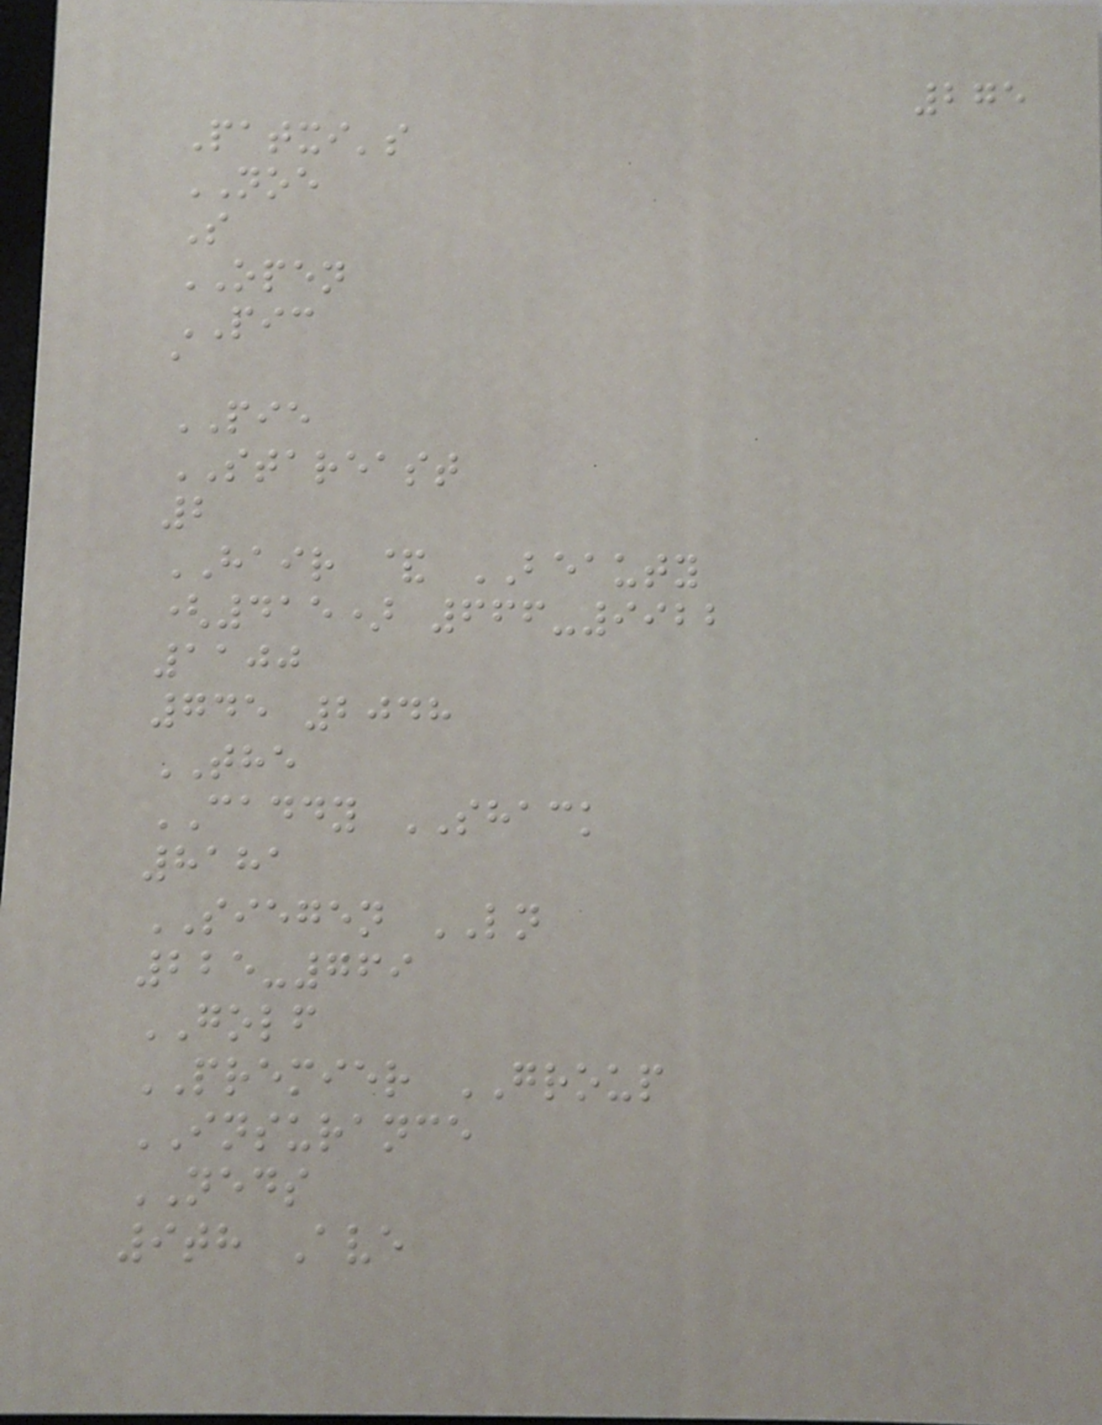275
Patxi's
NOE
S
OPEN
PIC
a
PIE
STAREAST
2
HAIR & BEAUTY
(415) 666-9922
1100
745 2048
THE
CADDY SHACK
8181
SIEGEN LN
225-769
GOLF
PREMIER GROUP
INSURANCE
NEDS
9th Ave
